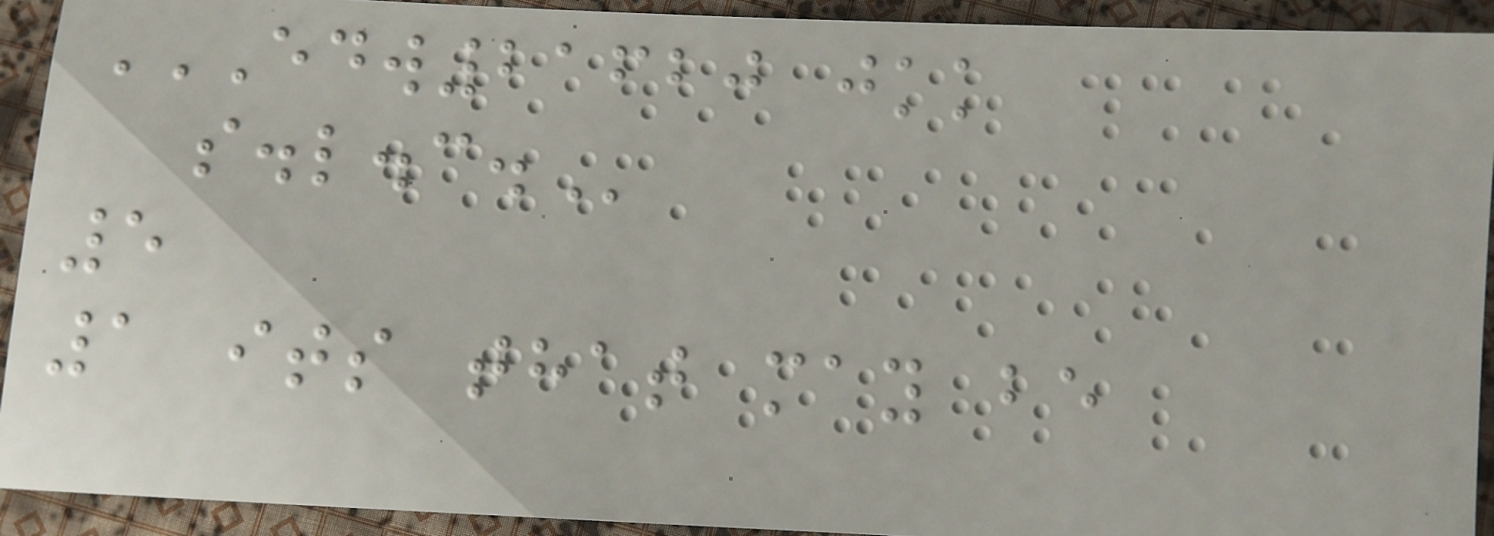EDW21620 JKK
S.L.C.
5
1 its that may be
